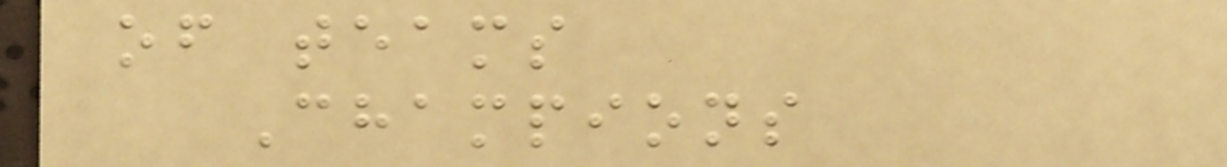of teams
Champions
